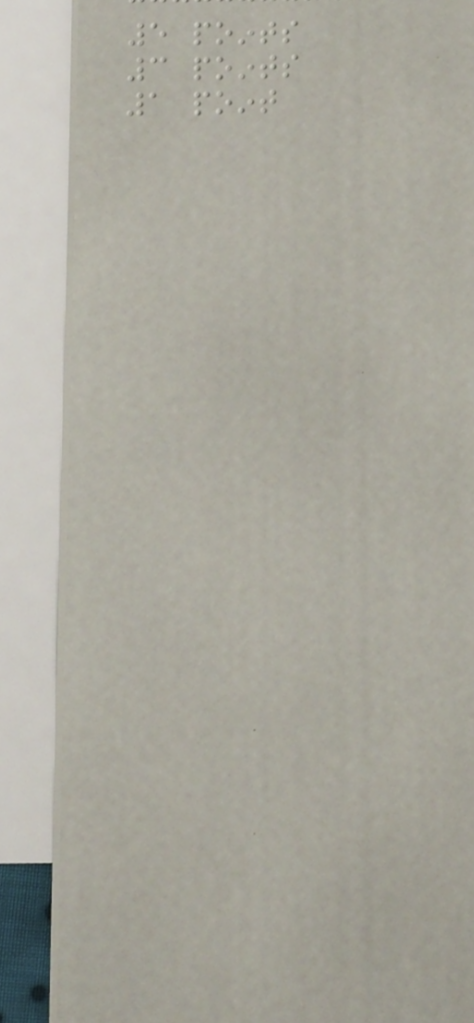5 points
3 points
1 point
